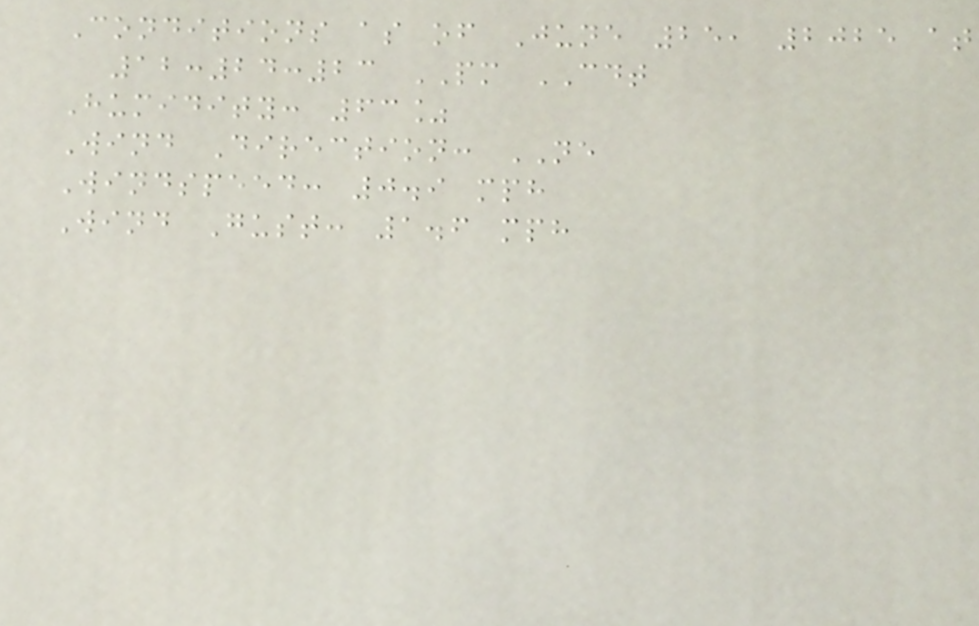Conditions as of June 25, 2025 at
12:24:23 PM CDT
Humidity: 63%
Wind Direction: NE
Windspeed: 0.9 mph
Wind Gust: 1.6 mph
